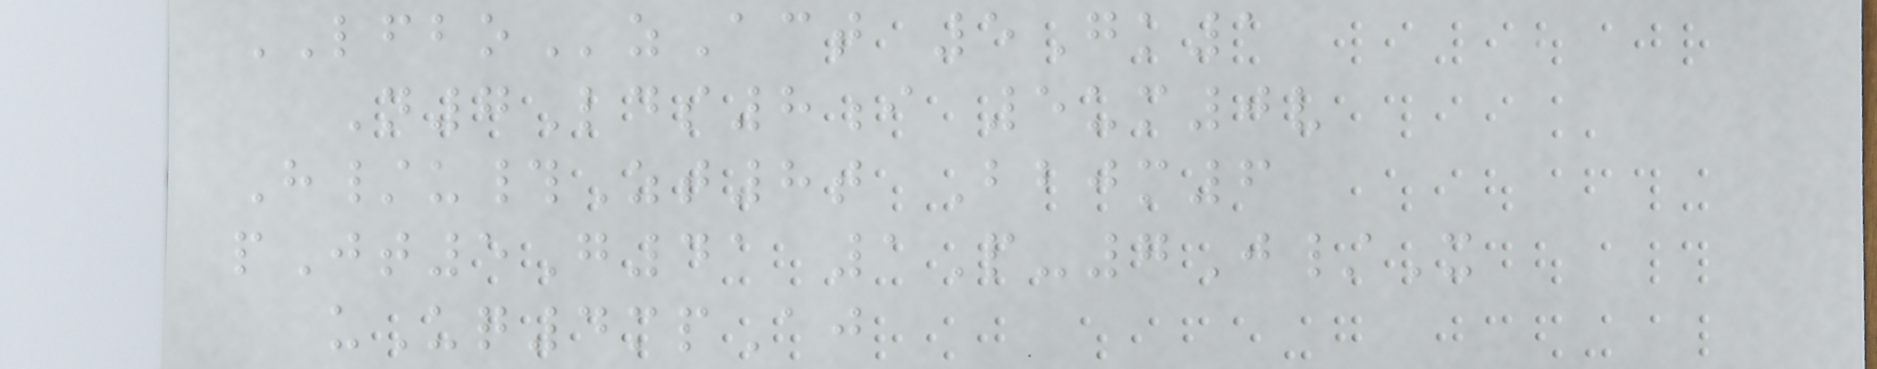LFBOzAct 5Gk1
N7Lds8i 5um0v
H/u#Zt8t Bbjm6
pJt5G41 1P-7J/X
uUq4mpAj
